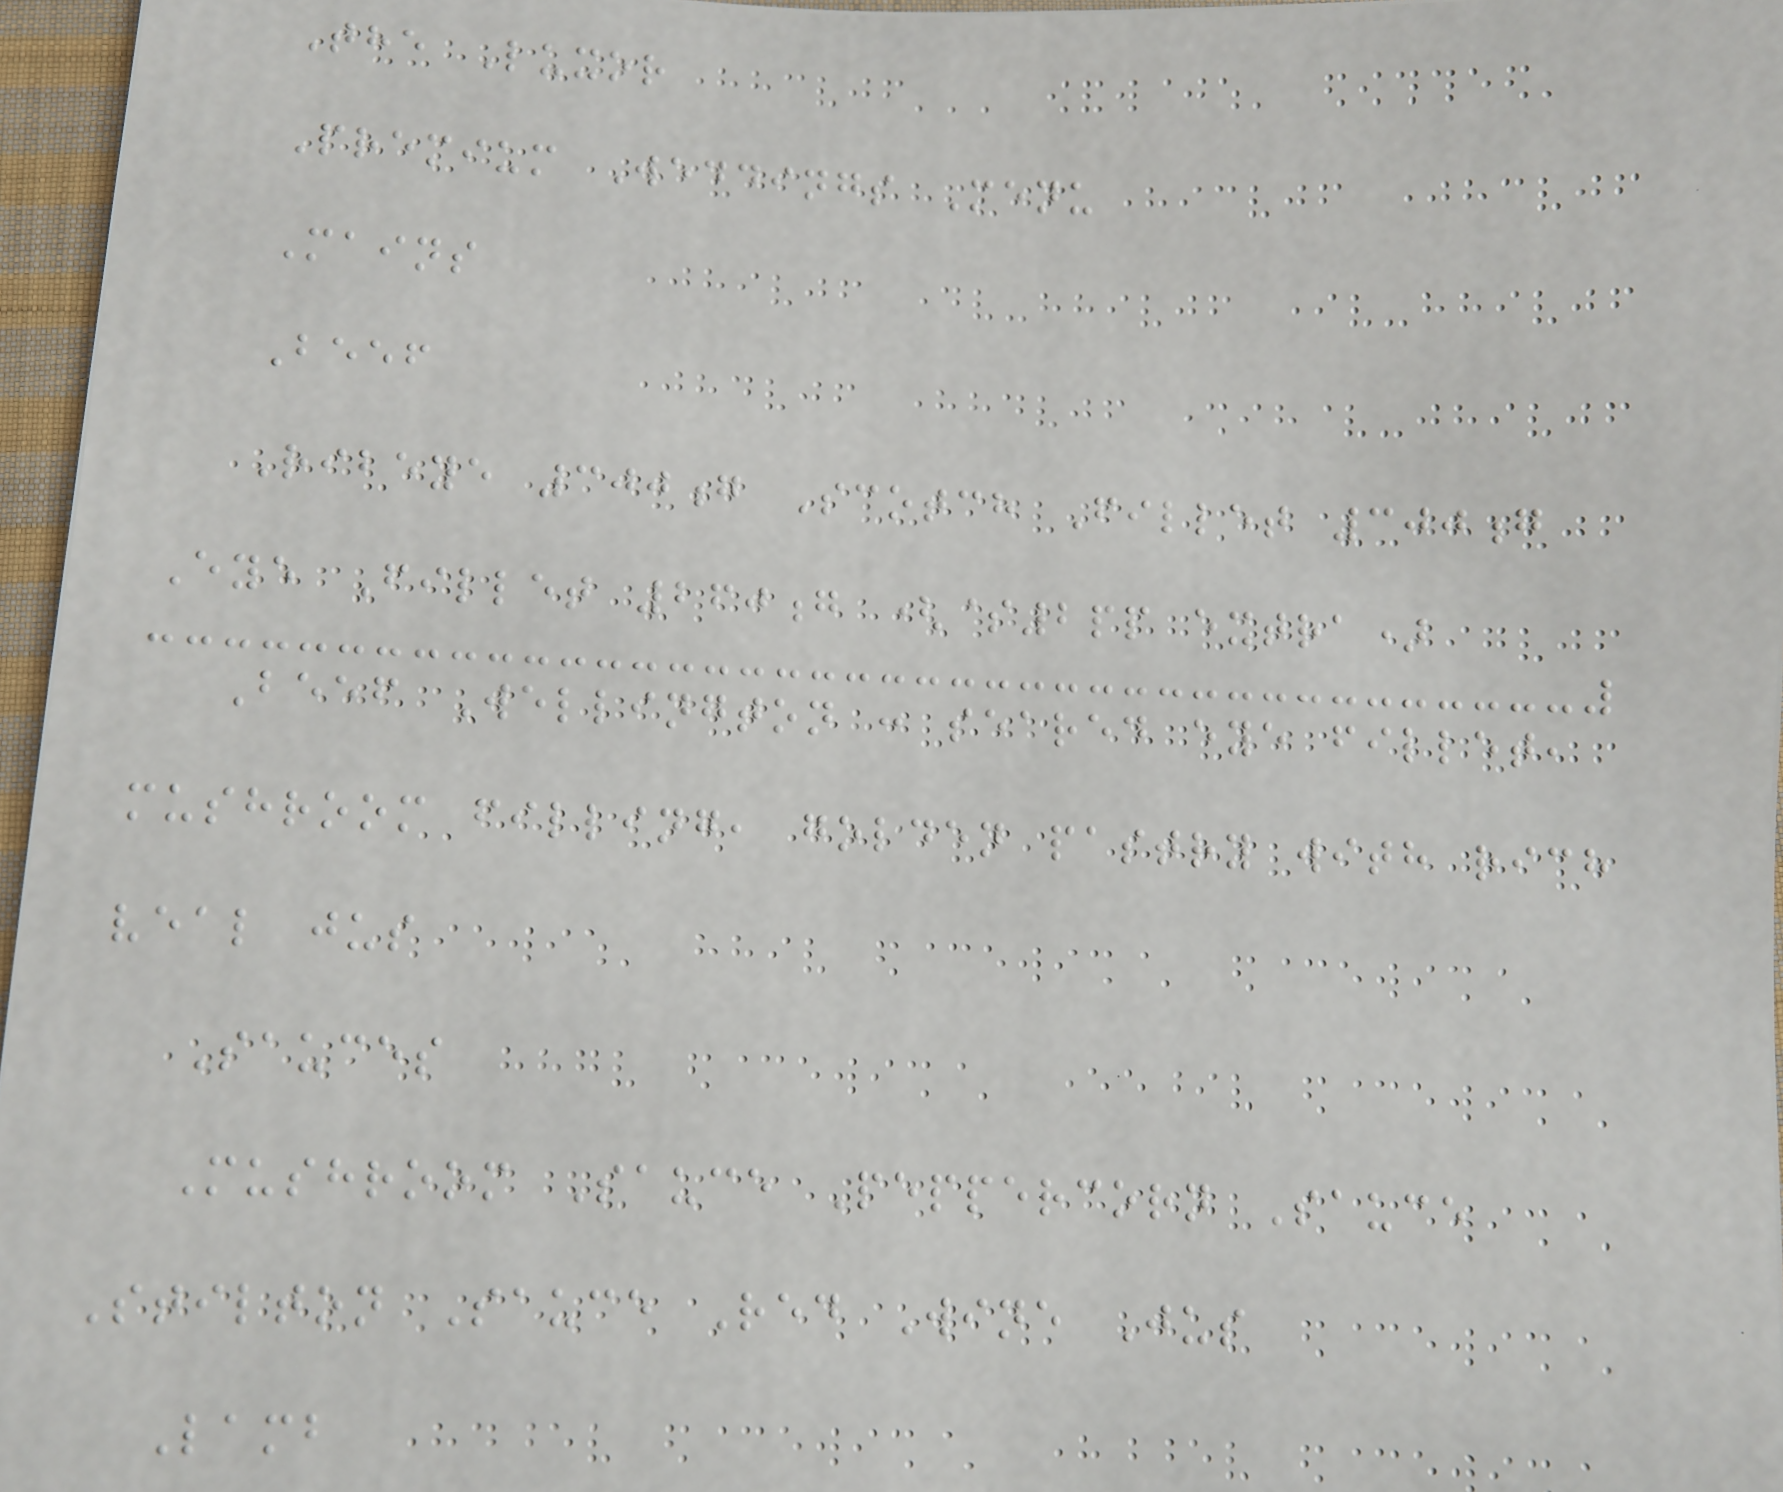The Luxor
Premium Weddings Menu
Mains
Beef
Ribeye 300g Scotch Fillet 300g
Eye Fillet 260g ($2pp extra)
Beef Wellington : seared eye fillet,
mushroom filling, golden pastry with rich
veal jus
Sauces
Mushroom Sauce Peppercorn Sauce
Stilton Sauce Red Wine Jus
Lamb
